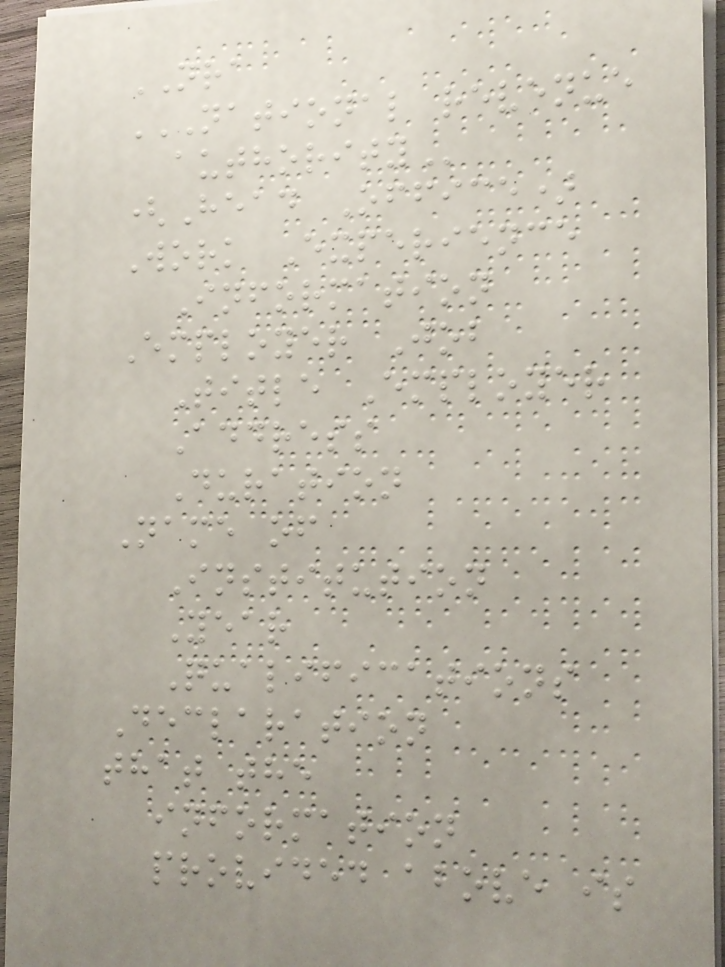NRA
NATIONAL REVENUE
AUTHORITY
(Head Office)
Work Experience
Information
Employer Job
Title Employer
Address
Duration
Name of
Institution
Year
Qualifications
Declaration
that the
information
provided above is
